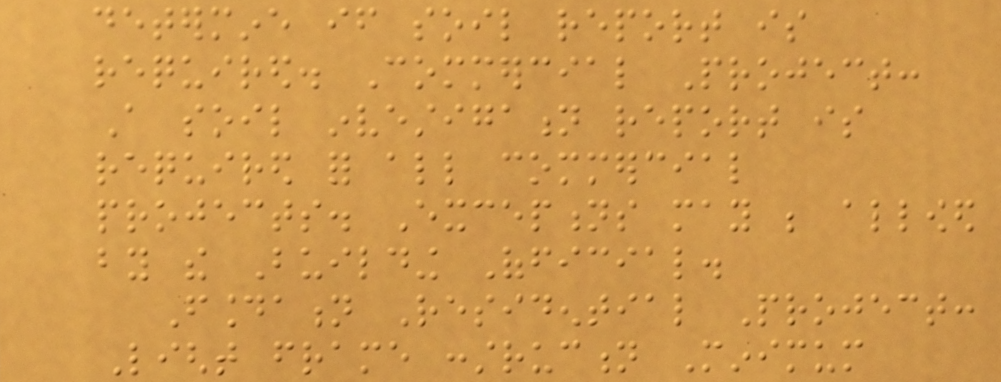determine if soil report is
required. Commercial Project:
A soil investigation report is
required for all commercial
projects. Exceptions may be allowed
by the Building Official.
Foundation Residential Project:
Light frame construction Minimum
